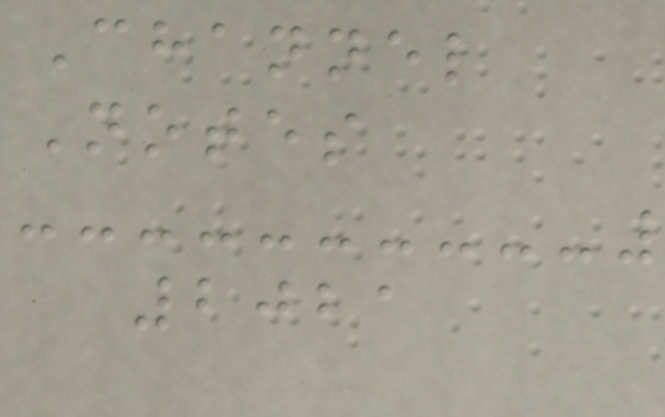Channel
Notes
2021
